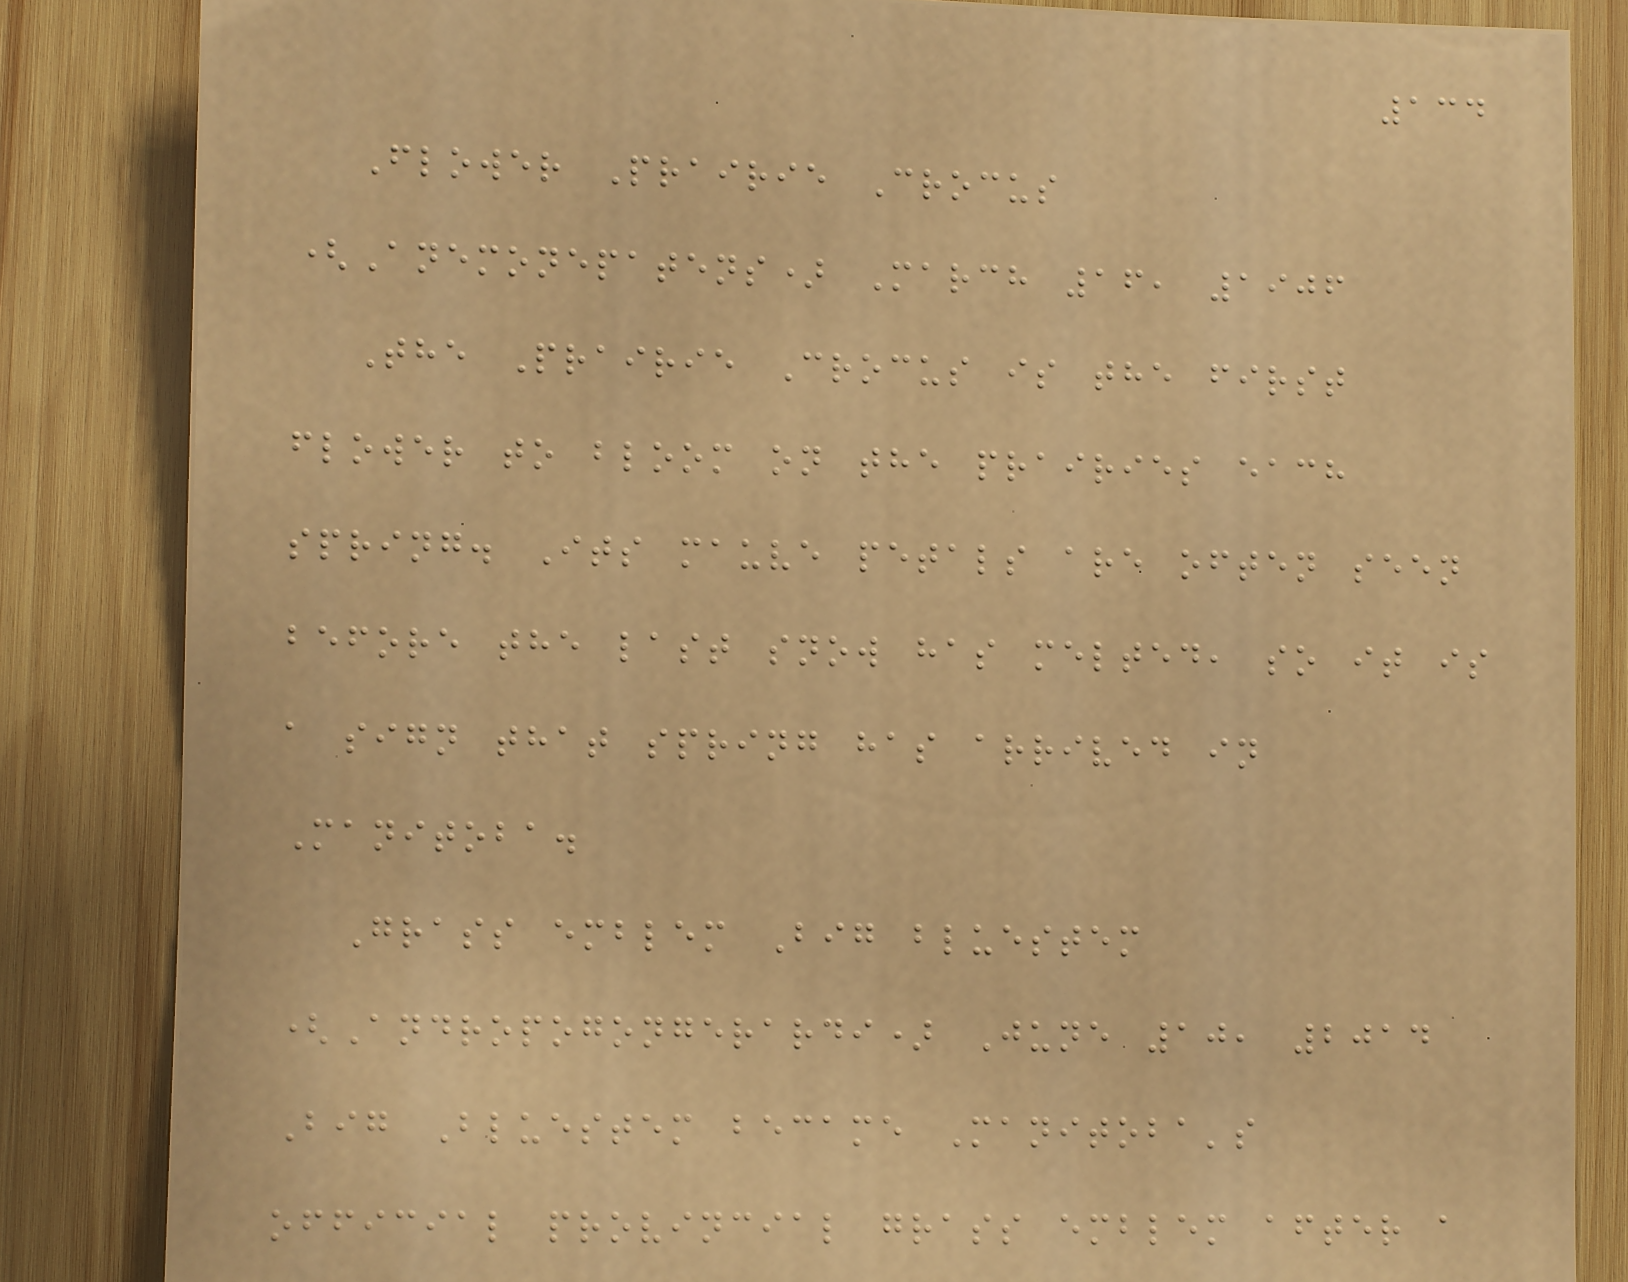134
Flower Prairie Crocus
(Anemonepatens) March 16, 1906
The Prairie Crocus is the first
flower to bloom on the prairies each
spring. Its mauve petals are often seen
before the last snow has melted, so it is
a sign that spring has arrived in
Manitoba.
Grass emblem Big bluestem
(Andropogongerardi) June 10, 2014
Big Bluestem became Manitoba's
official provincial grass emblem after a
